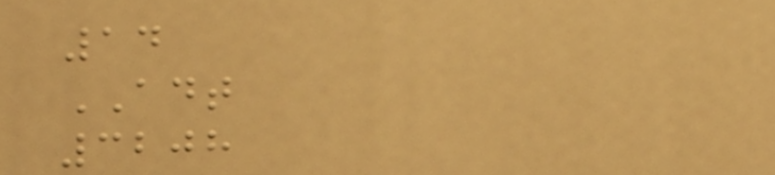14
ADT
3208
